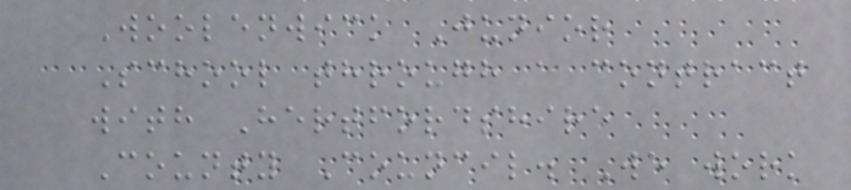Woolenwick Junior
School through a contract
with Hertfordshire
County Council. We work
